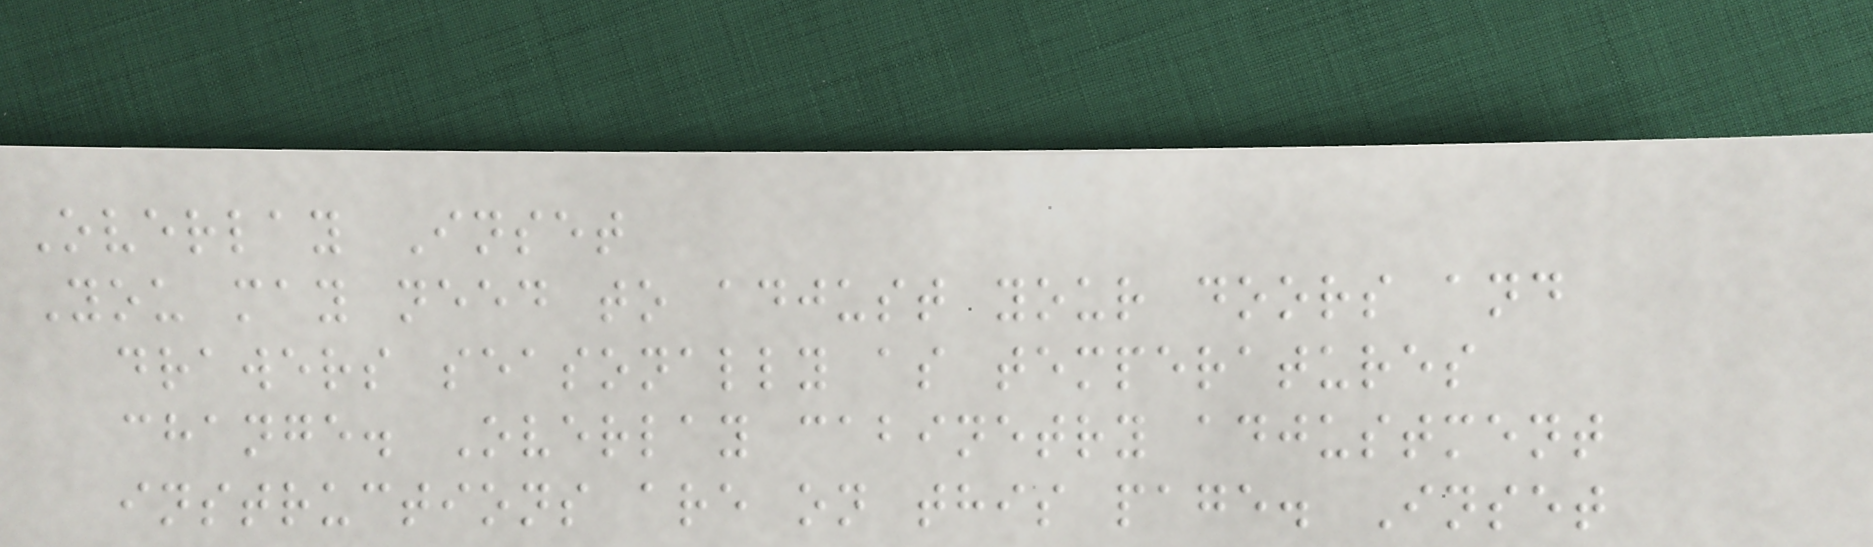Overlay Inset
You may need to adjust your doors and
drawers seasonally as temperatures
change. Overlay cabinetry adjustment
instructions are on this page. Inset
